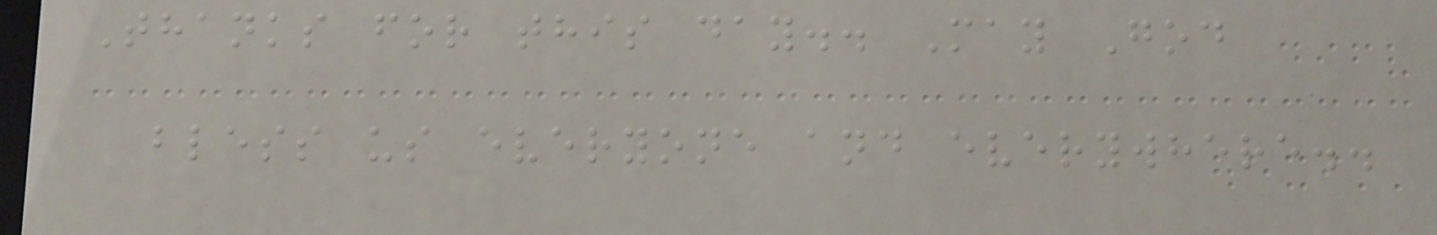Thanks for this day.. May God
bless us everyone and everywhere..
